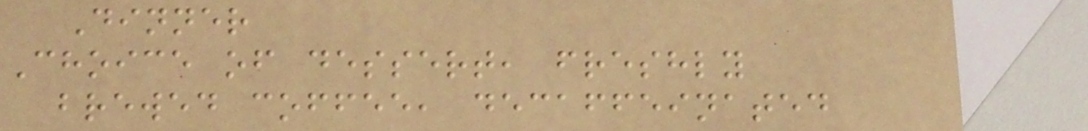Dinner
Choice of dessert, freshly
brewed coffee, decaffeinated
